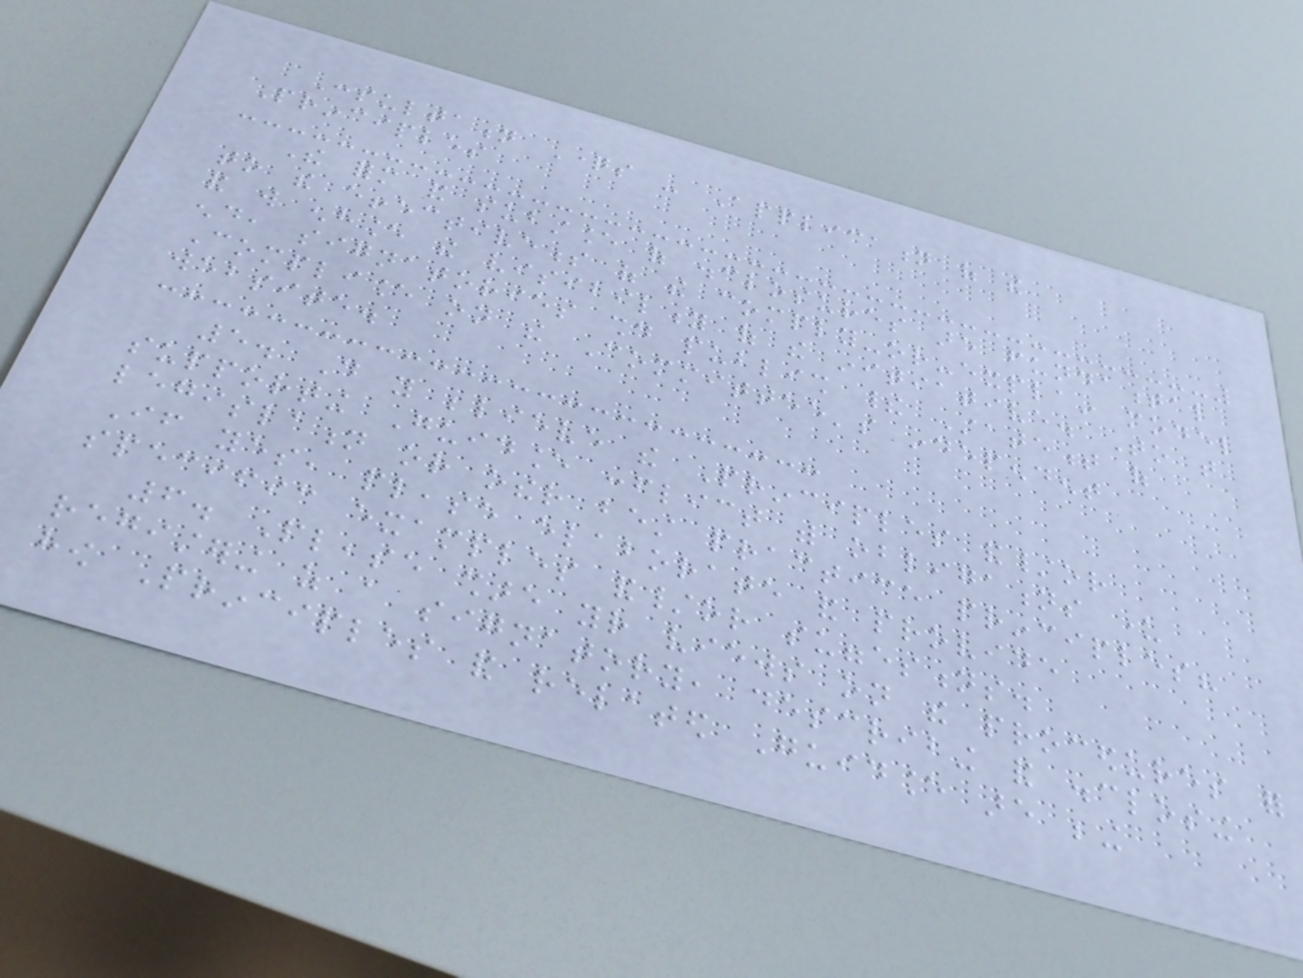Consultation Questions - Application of the
Principles
The form and substance of disclosures are fundamental
to the effectiveness of the comply-or-explain model
and will enhance the visibility of the initiative. To that
end, signatories should publish their Statement of
Compliance on the Committee's independent
website.
5. Do you believe the Principles and/or
supporting Guidance conflict with obligations under
legislation or other best practice principles?
If yes, please elaborate and provide
specific examples and/or suggestions.
6. Please share your views on the procedures for
registering as a signatory, describing and disclosing
how Principles and related Guidance are being
